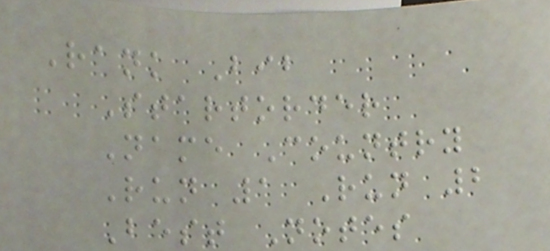Rank Bib
Startorder
Name Country
Run 1 Run 2
Best Notes
